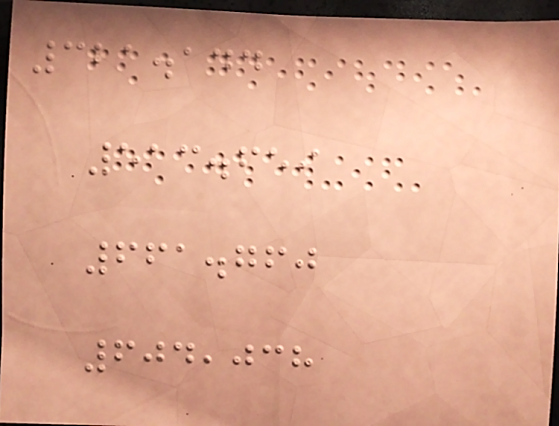321.144
513.659
661.760
604,038
